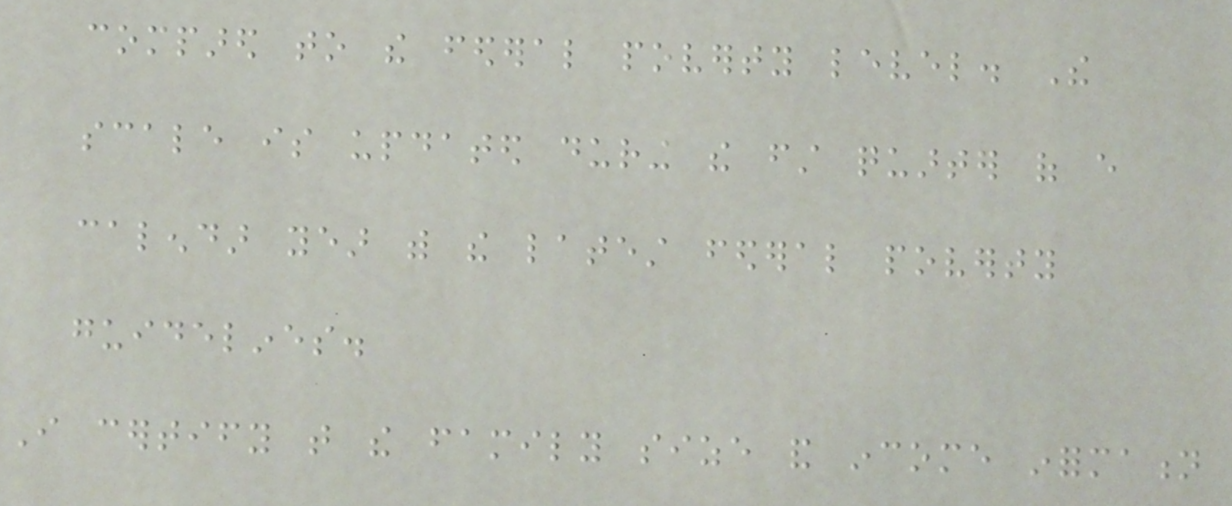compared to the federal poverty level. The
scale is updated during the first quarter of every
calendar year with the latest federal poverty
guidelines.
I certify that the family size and income information
